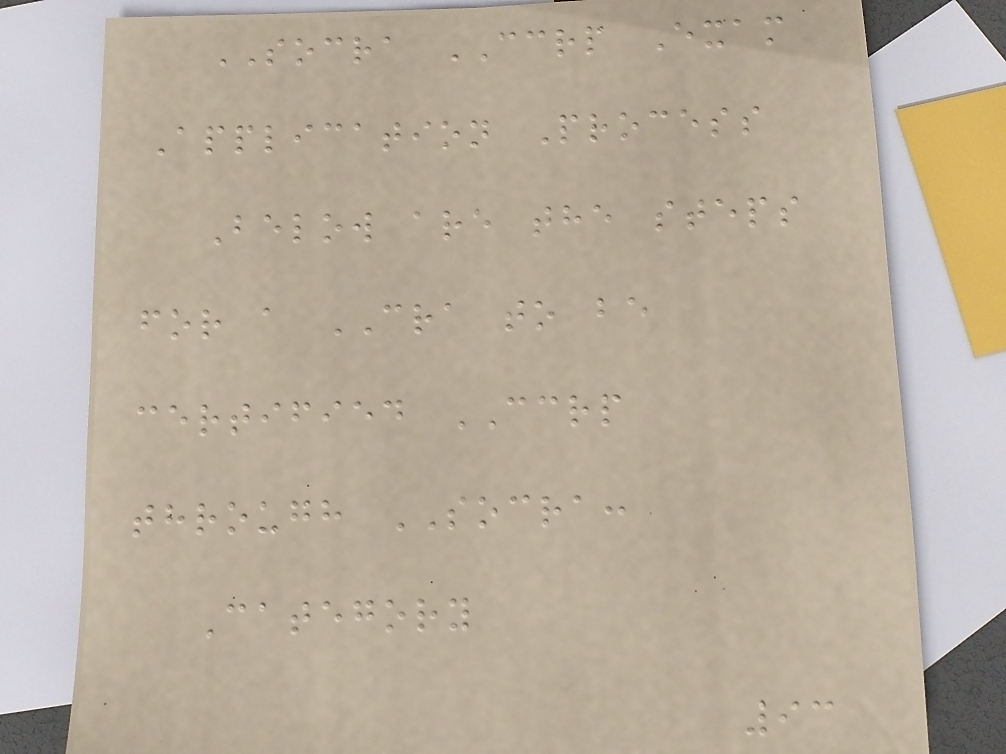SOCRA CCRP Exam
Application Process
Below are the steps
for a CRA to be
certified CCRP
through SOCRA:
Category
93
